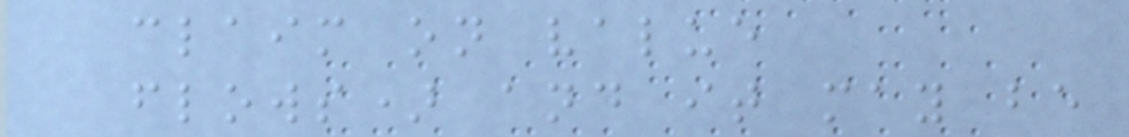claim on value
flows) and it may be
